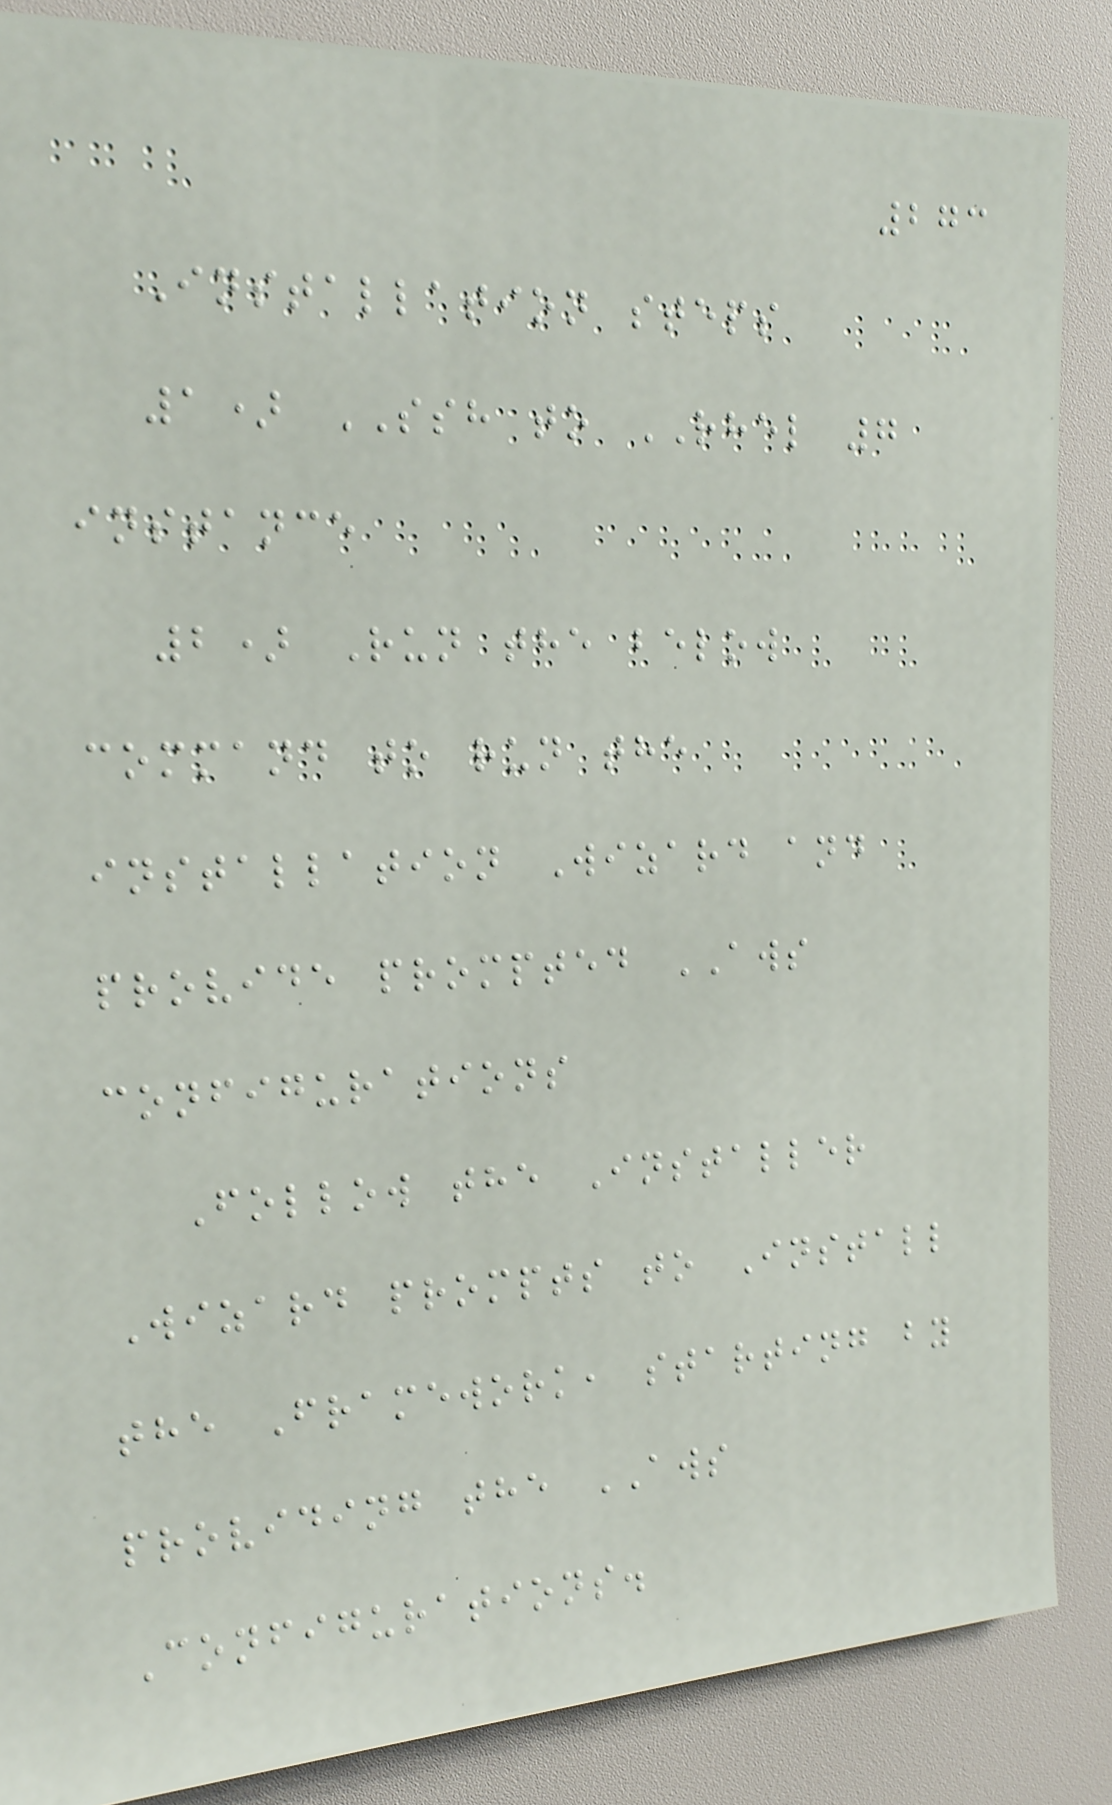273
Installation steps
1) SSH to RHEL 7
instance
2) Run the below
command to run the
installation Wizard and
provide prompted AWS
configurations
Follow the Installer
Wizard prompts to Install
the Framework, starting by
providing the AWS
Configurations.
